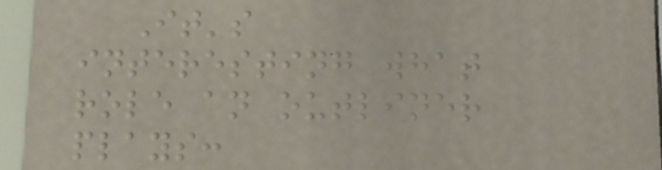It's
interesting what
role an outliner
plays:
